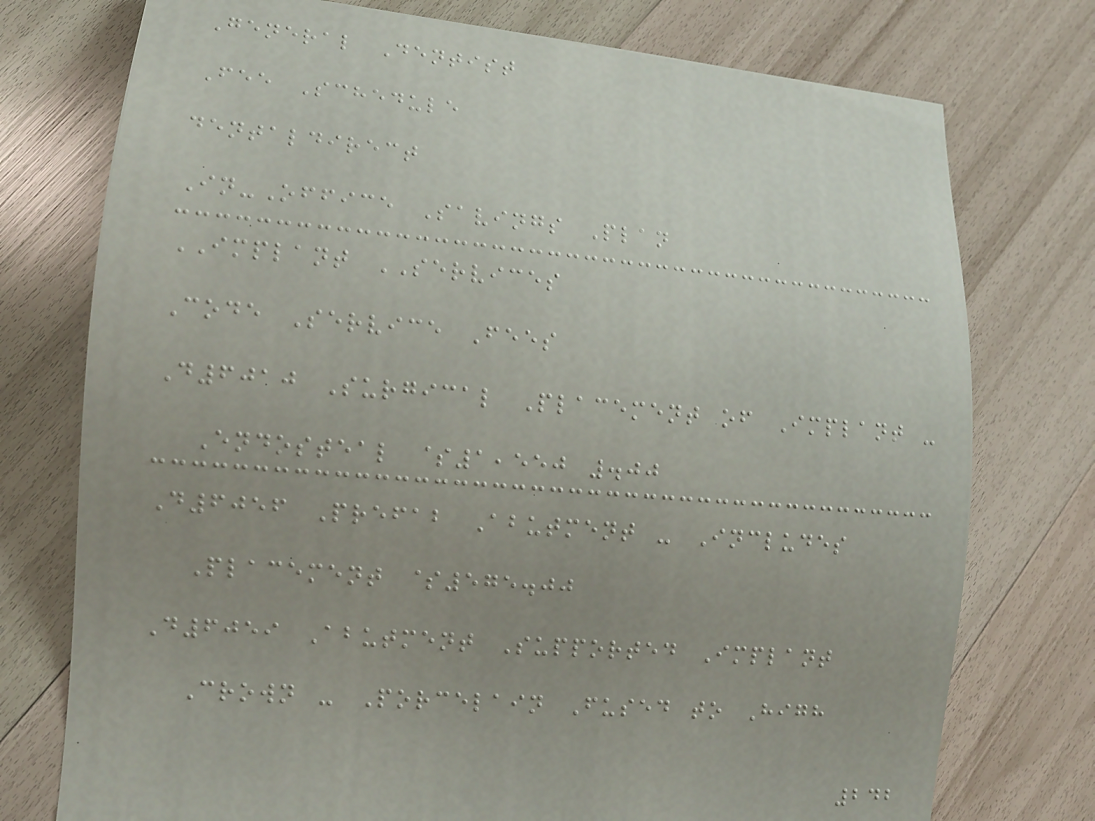General Dentist
Fee Schedule
dentaldirect
In-Office Savings Plan
IMPLANT SERVICES
Code Service Fees
D6010 Surgical Placement of Implant -
Endosteal $1,550 .00
D6056 Prefab Abutment - Includes
Placement $575.00
D6059 Abutment Supported Implant
Crown - Porcelain Fused to High
242
